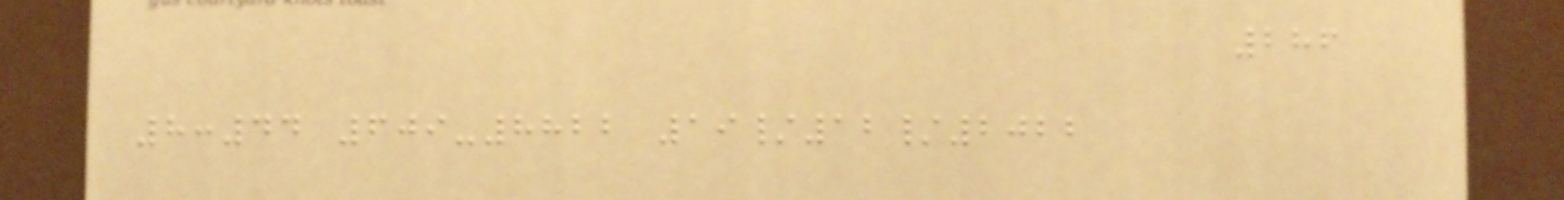286
8:44 609-8822 19/12/2022
